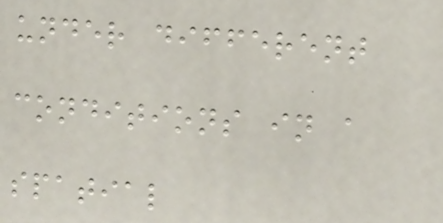under different
conditions in a
spatial
